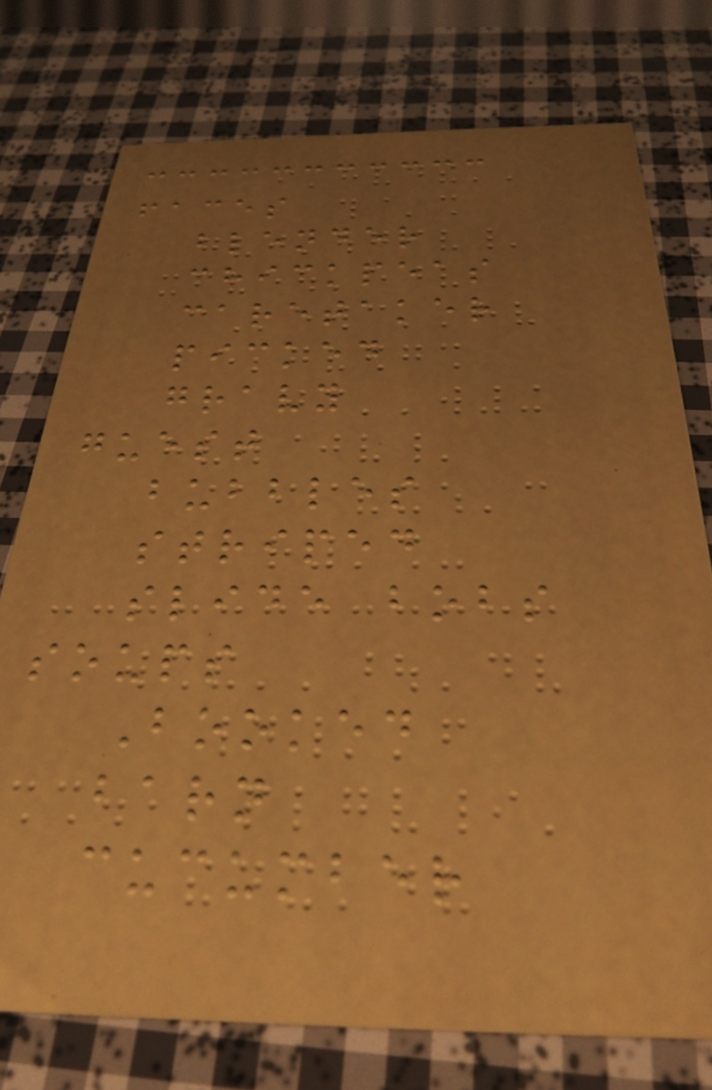faces
blender
chickpeas
caretaker
picked
gravy
guest
bubbles
striped
slide bobs
soups
Booked
barn
cucumber
